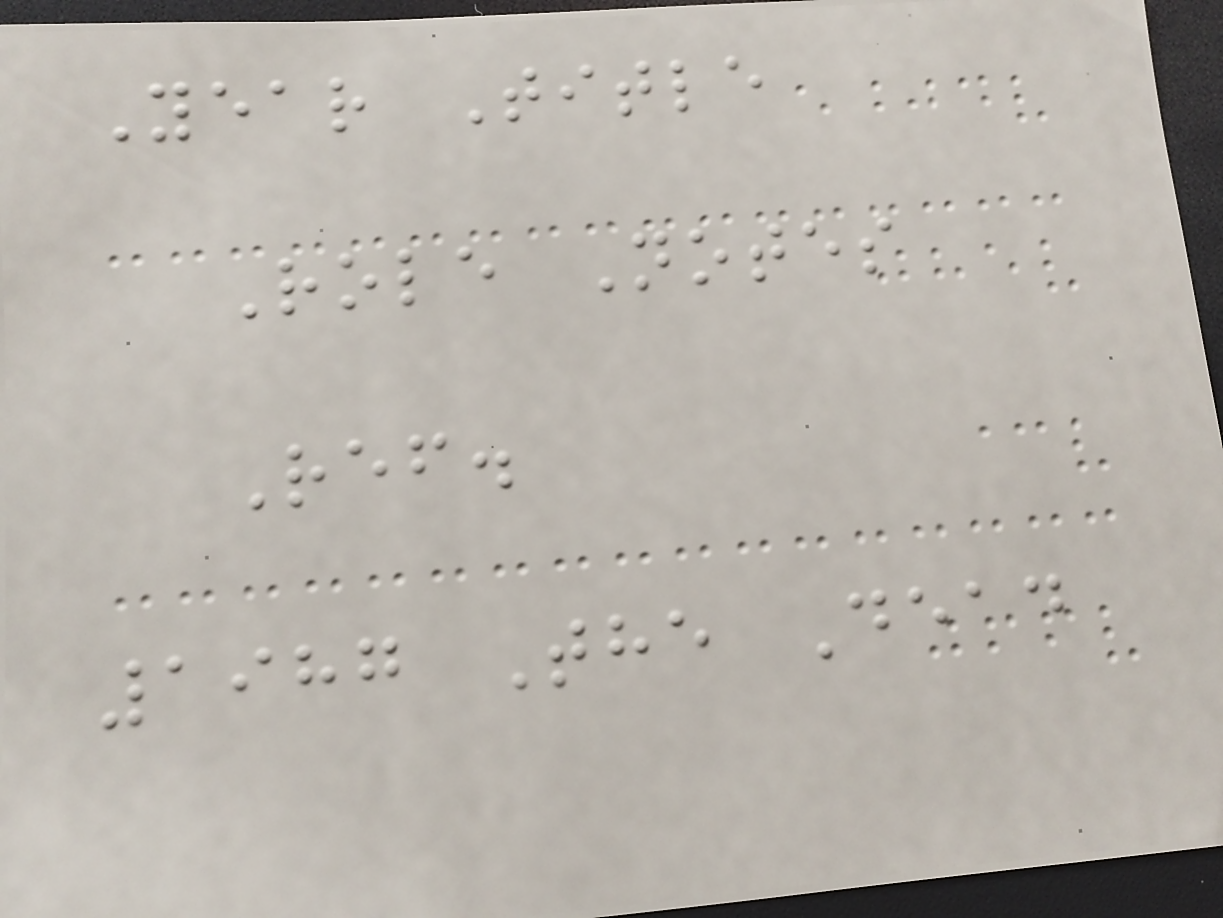Year Title
Role Notes
Ref.
1987 The Dead
